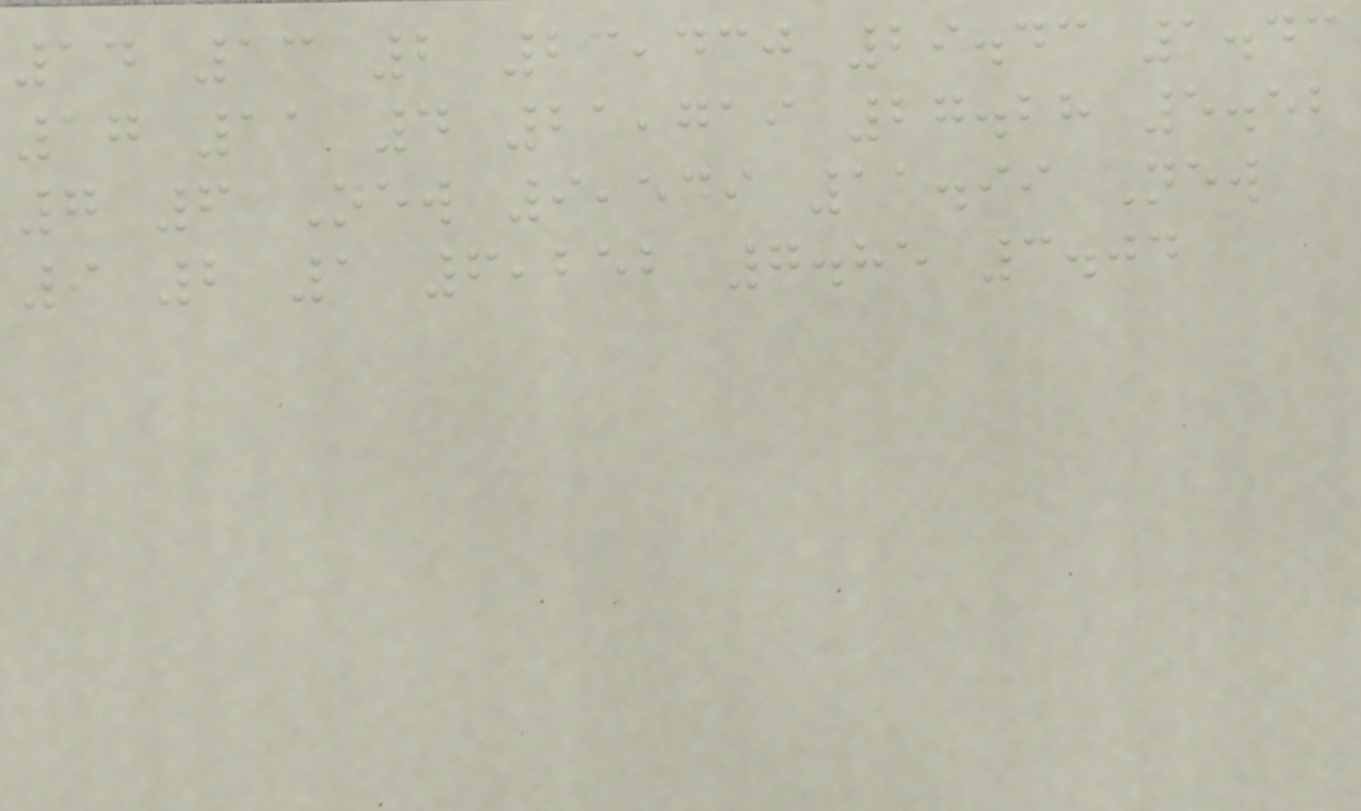14 13 2 23,430 29.43 1.43
17 11 4 21,719 27.28 5.52
7 6 New 9,549 11.99 New
9 2 1 6,252 7.85 3.04
